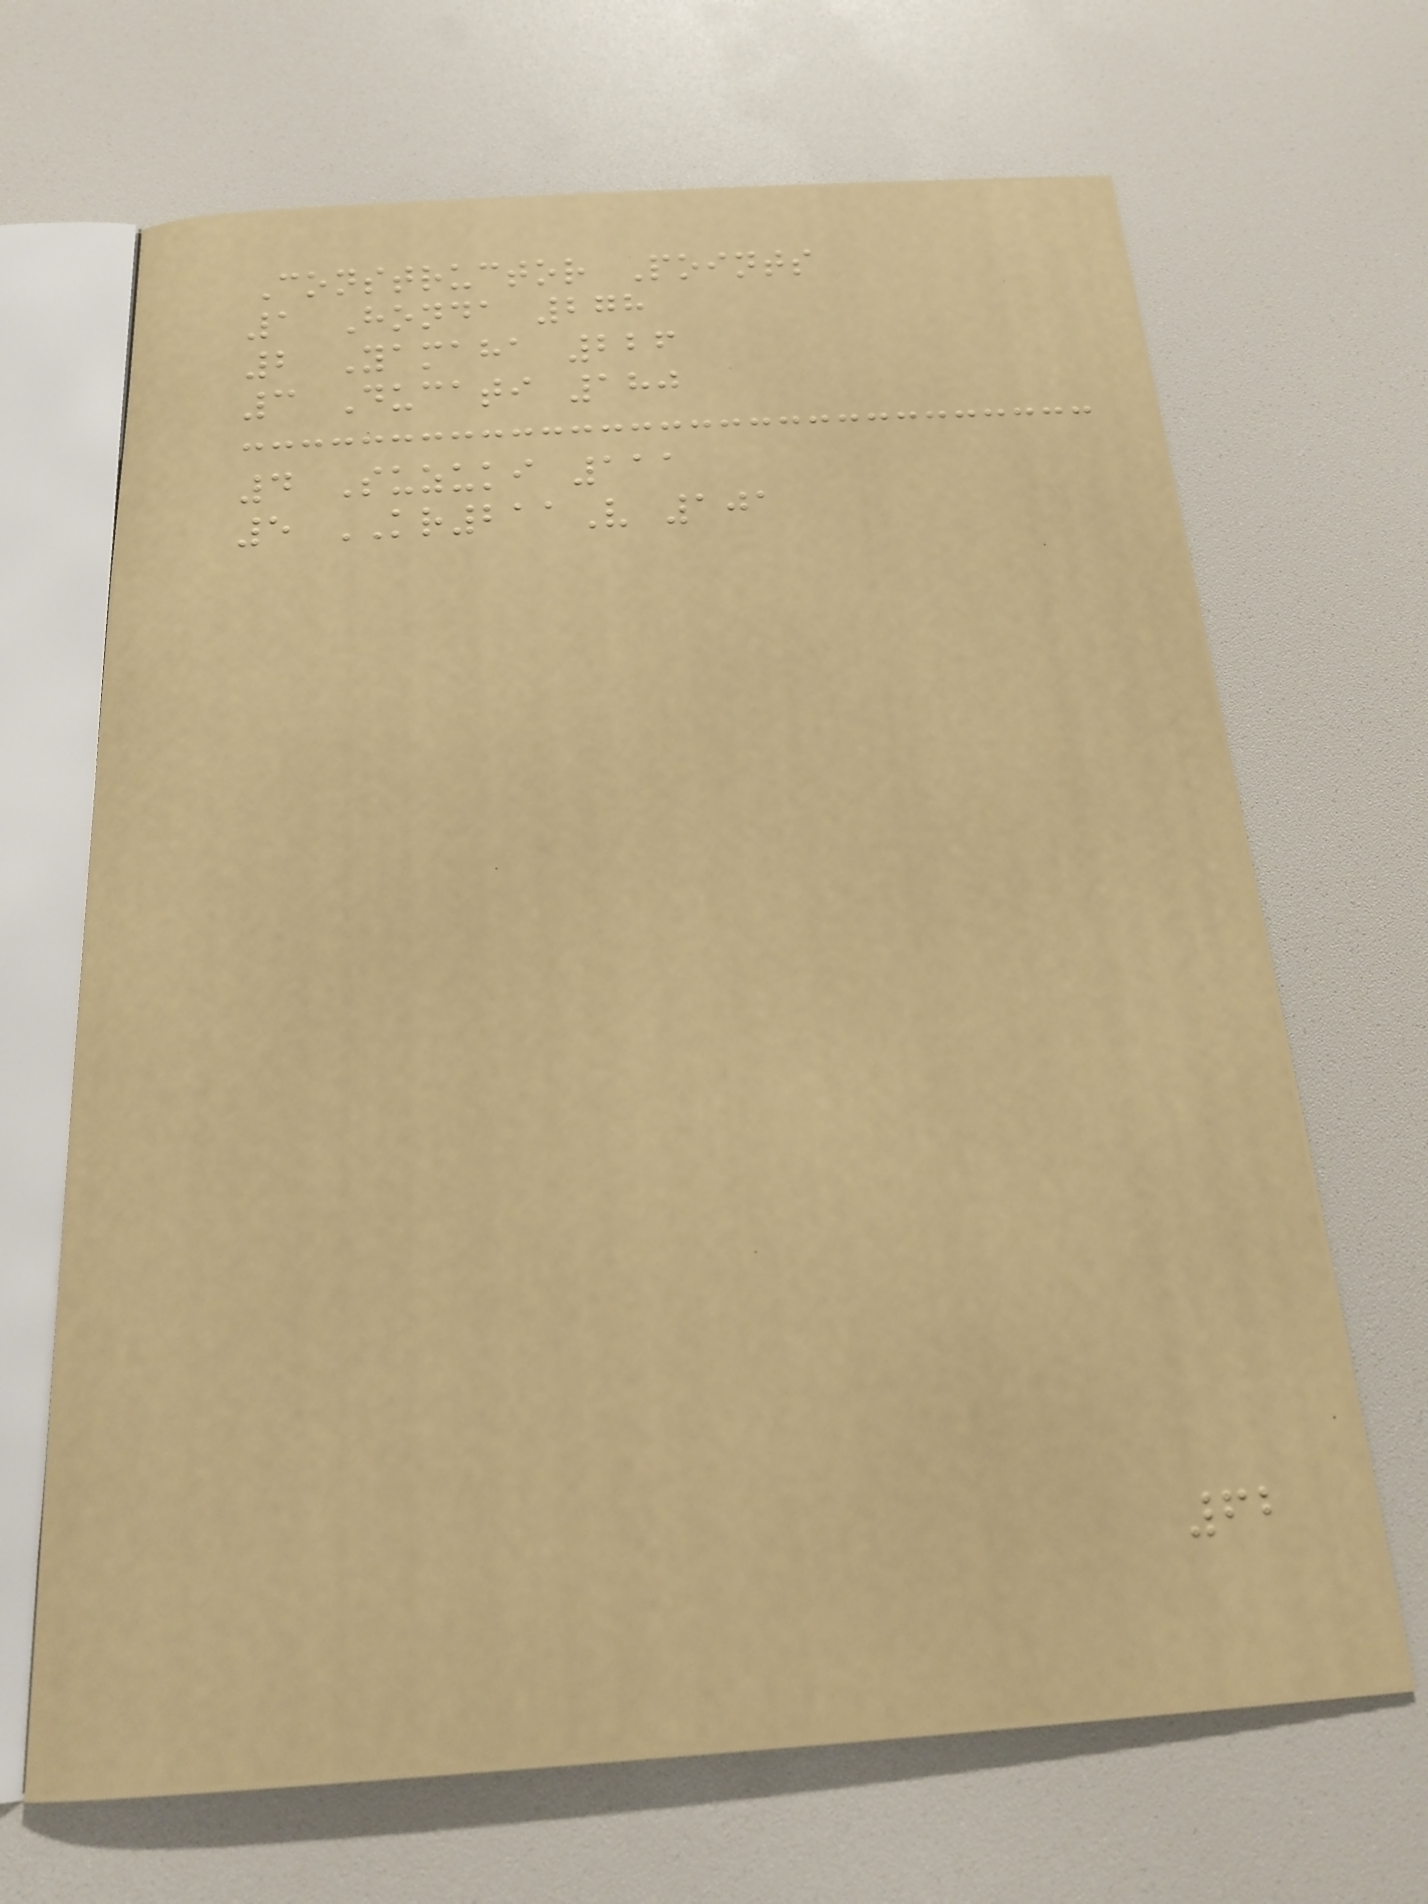Constructor Points
1 Honda 278
2 Yamaha 226
3 Ducati 180
4 Suzuki 111
5 KR211V 101
62
